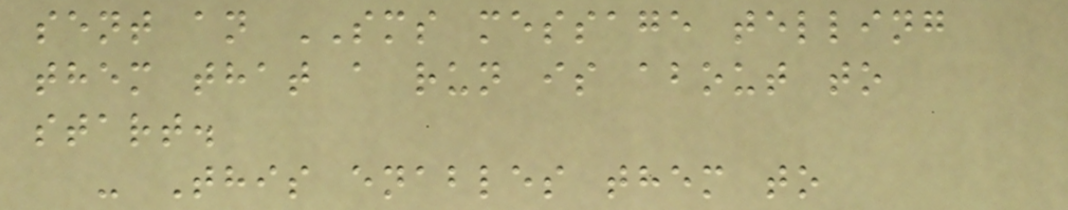sent an SMS message telling
them that a run is about to
start.
- This enables them to
